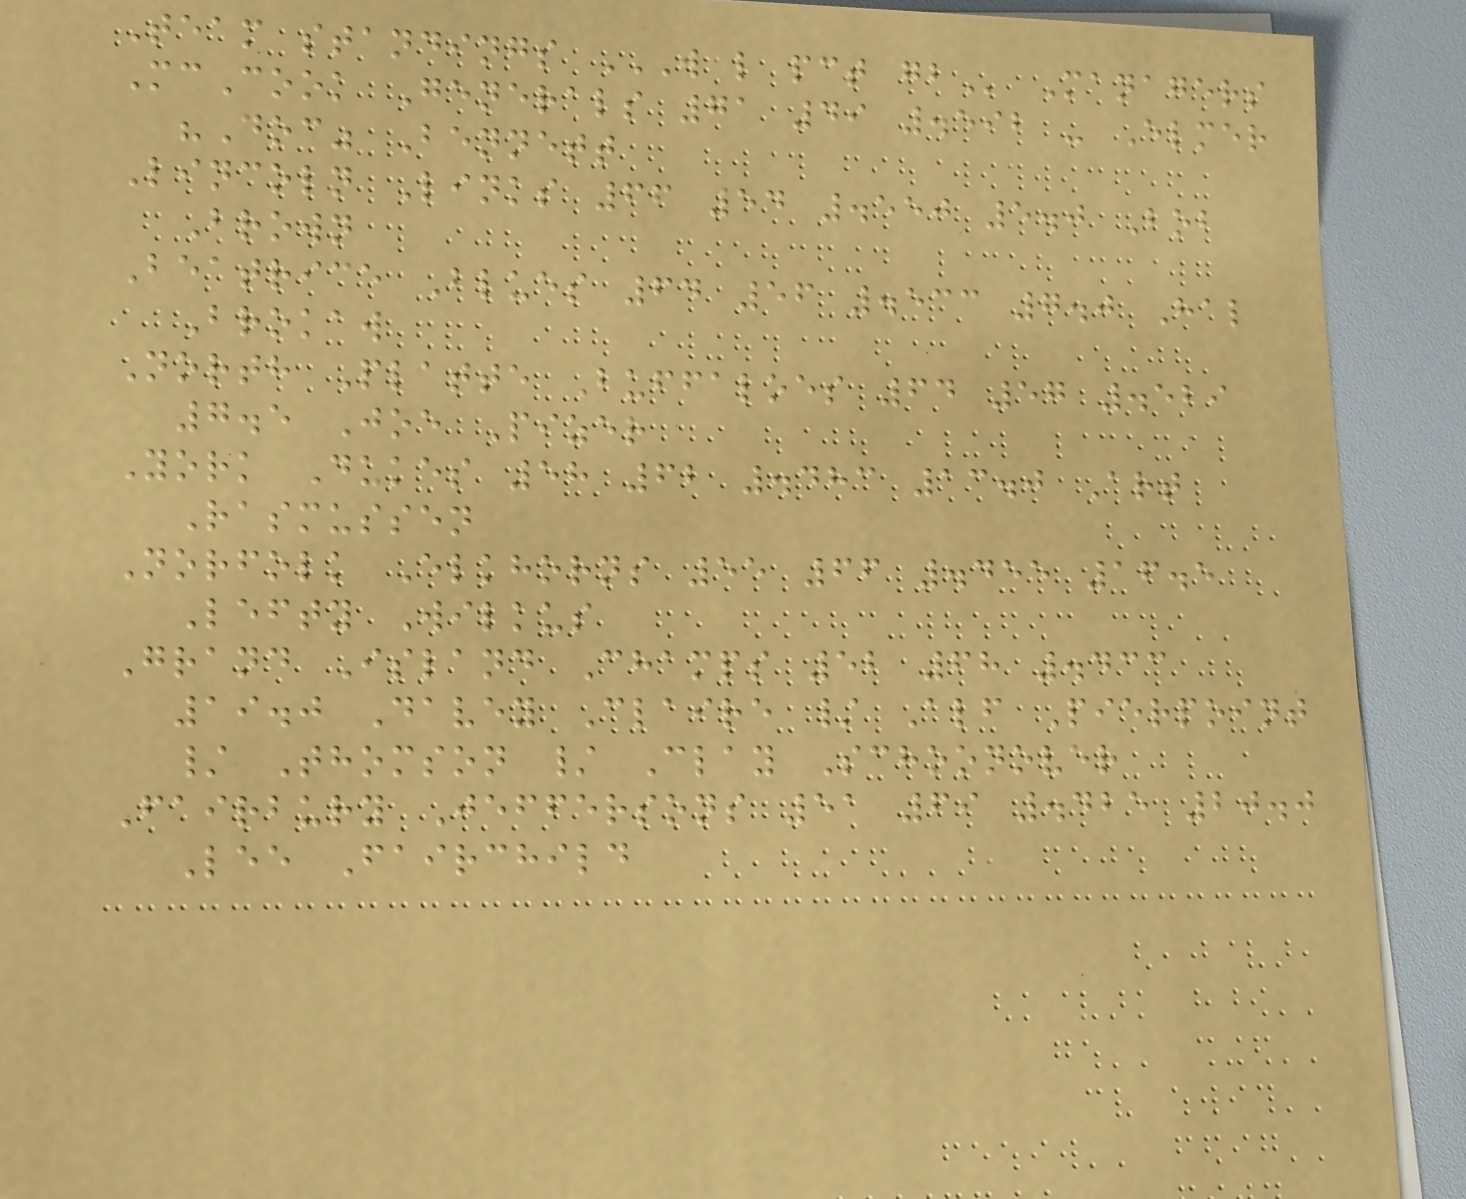Team standings W L PCT GB Managers
McCook Generals 71 49 .592 - Elmer
"Doc" Bennett
Lincoln Links 66 54 .550 5.0 Bob
Brown
Beatrice Blues 64 56 .533 7.0 Hal
Brokaw
North Platte Buffaloes 64 57 .529
7.5 Joe Pizer
York Dukes 58 62 .483 13.0 Art
Rasmussen
Norfolk Elkhorns 55 66 .455 16.5
Lefty Wilkus
Grand Island Champs 52 68 .433
19.0 Davey Claire / Alf Pierpoint
/ Thomson / Clay Schoonover
Fairbury Jeffersons 51 69 .425 20.0
Lee Fairchild
